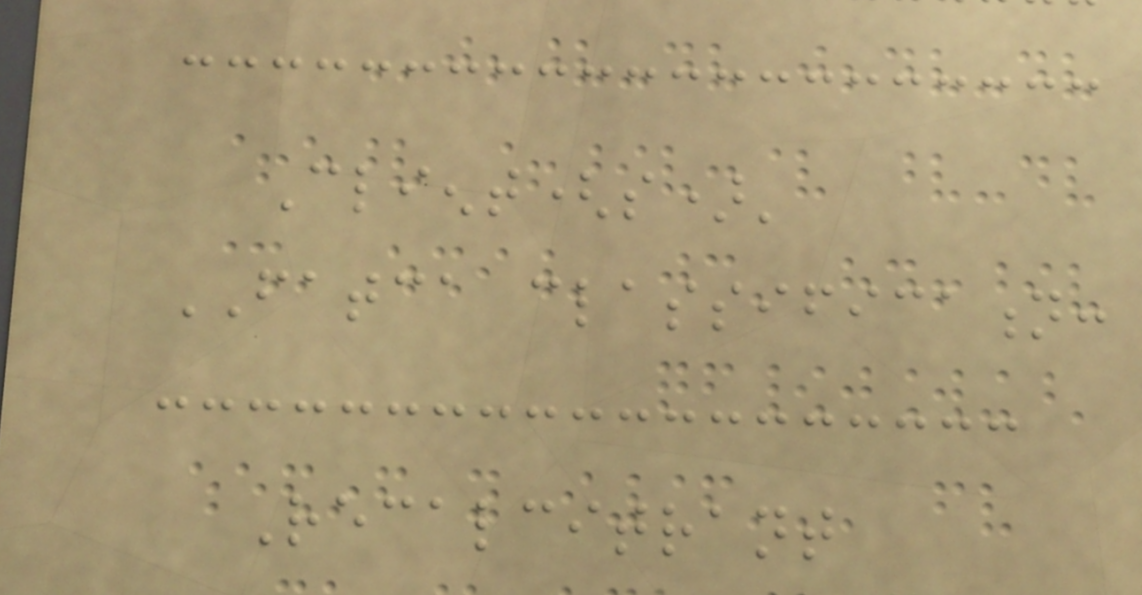Client(s)'
FATCA classification:
Recalcitrant
